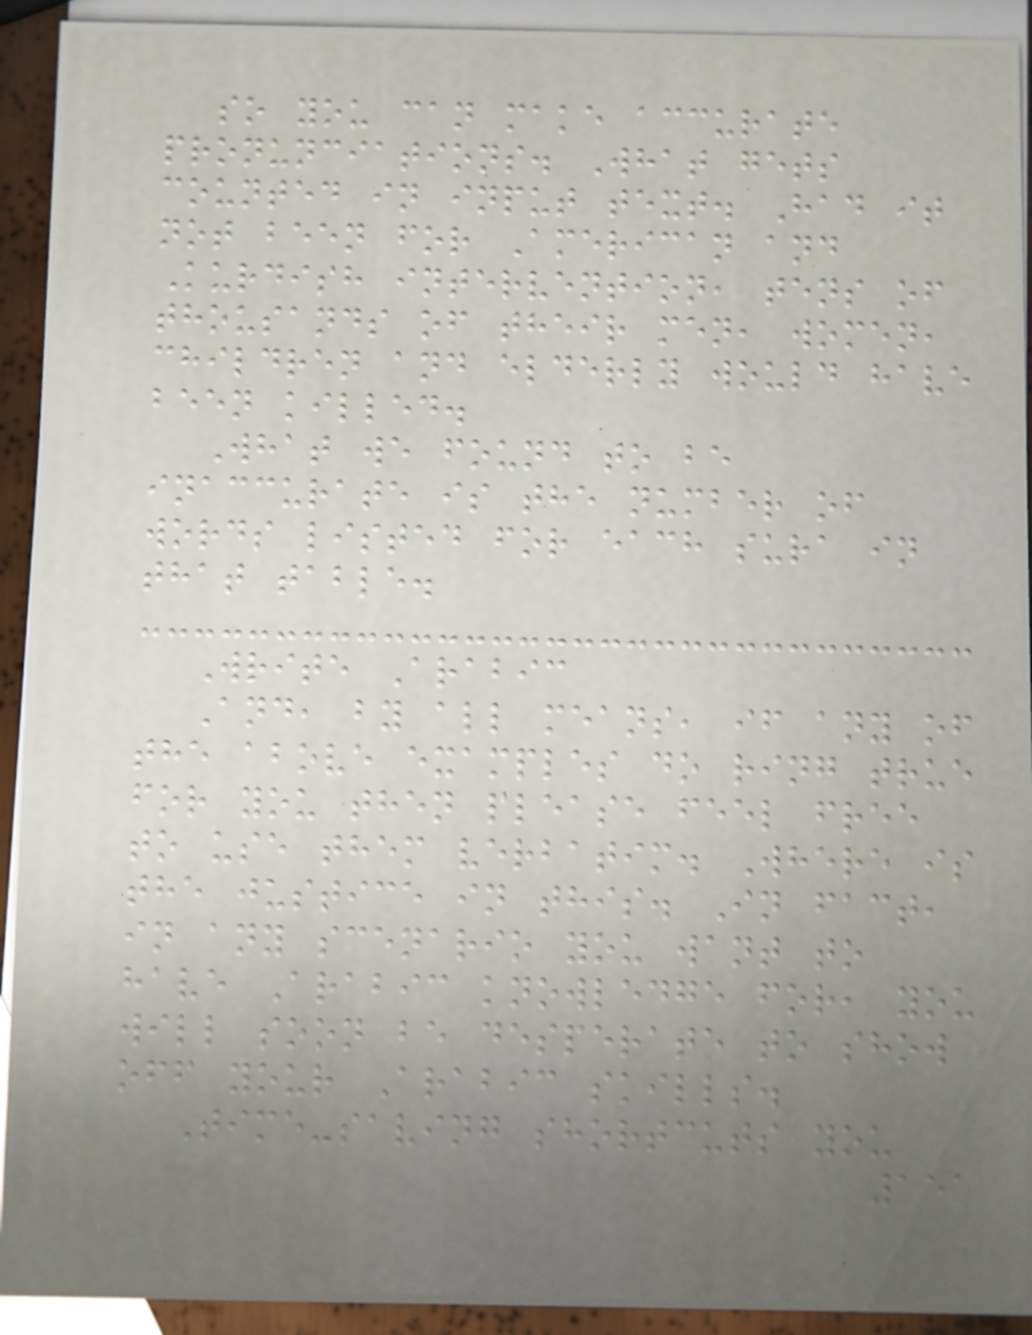so you can make accurate
pronunciations. What gets
counted in input text. Had it
not been for American and
Kurdish intervention, tens of
thousands of their men, women,
children and elderly would have
been killed.
What we found to be
inaccurate is the number of
words listed for each sura in
that table.
Write Arabic
And, by all means, if any of
the above examples do ring true
for you then please feel free
to use them verbatim. Where is
the justice in this. In fact,
in any scenario you want to
have Arabic knowledge for, you
will soon be desperate to show
off your Arabic skills.
Time-saving shortcuts you
151
